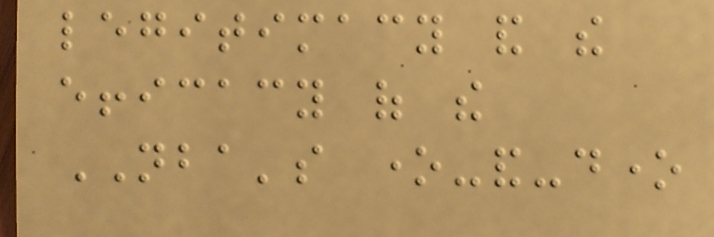legitimacy and the
efficacy of the
NBA's one-and-done
